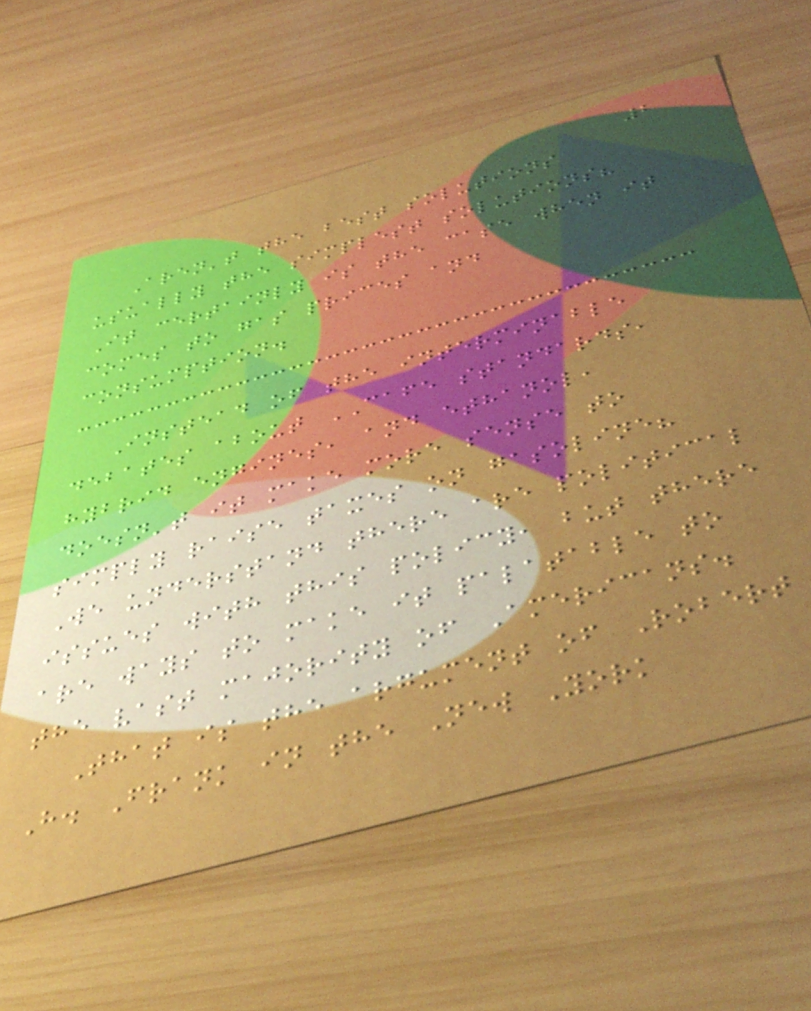2
Aren't the best solutions
usually the simplest solutions?
It certainly is the case when it
comes to gas prices and
consumption.
Instead of the interminable
debates about CAFE standards,
hybrid engines, and ethanol,
doesn't it make more sense to
simply raise taxes on gasoline?
We understand there are political
issues with this policy, but there
are ways to make it palatable to
the vast majority of Americans.
That is the argument of Robert
H. Frank in the New York
